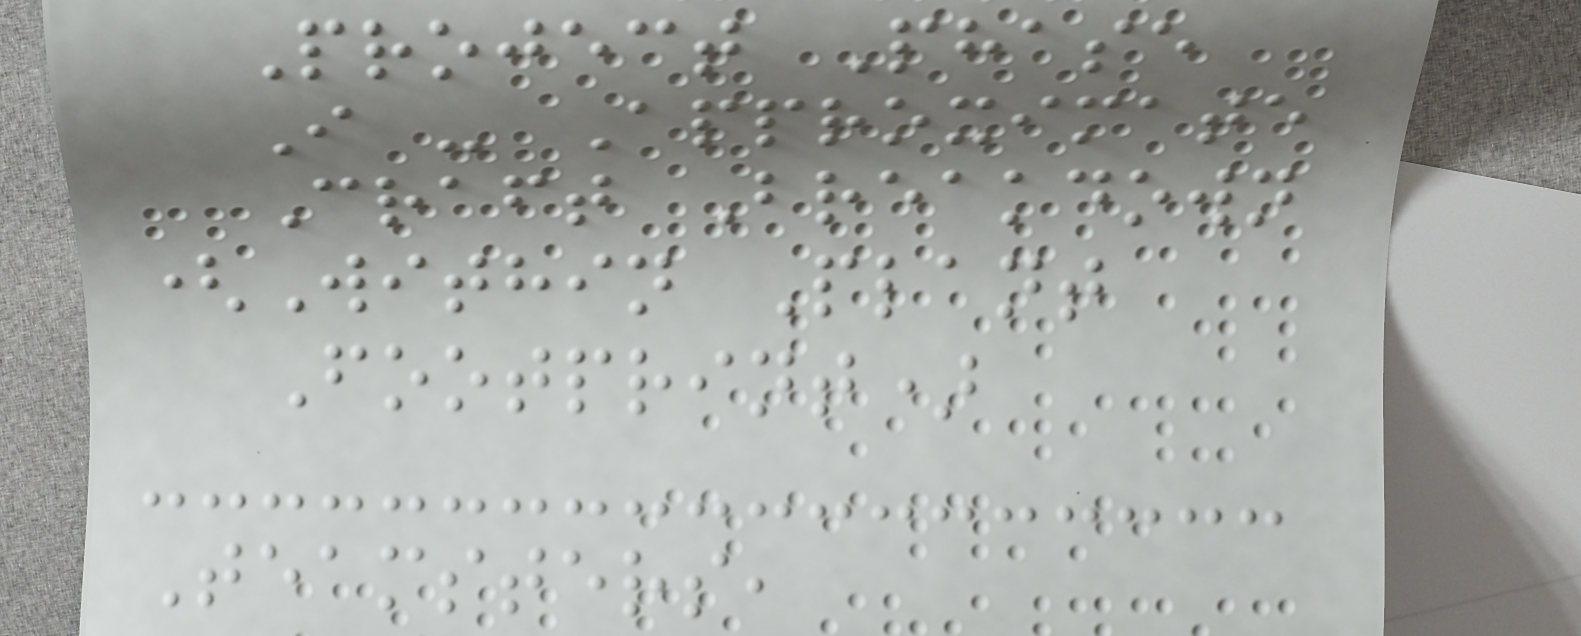Project Phase
I - Approximate
Craft Breakdown
(Within Plant
Footprint)
Teamsters,
